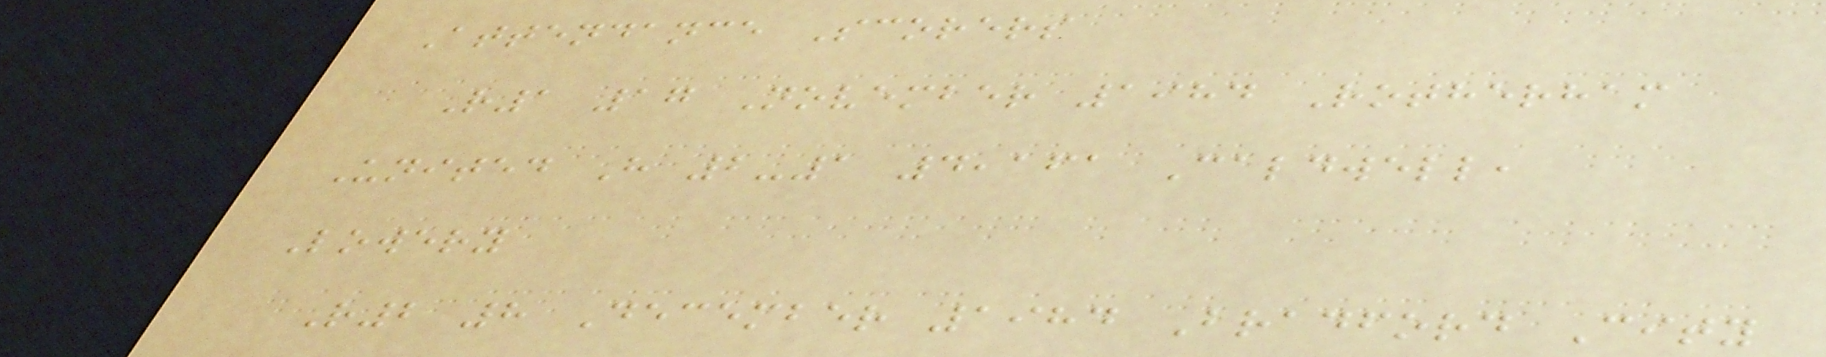Attendance Scorers
R1 17 November 1984 Rotherham
United H 2-1 4,161 Caldwell,
Lowery
R2 8 December 1984 Bradford City
